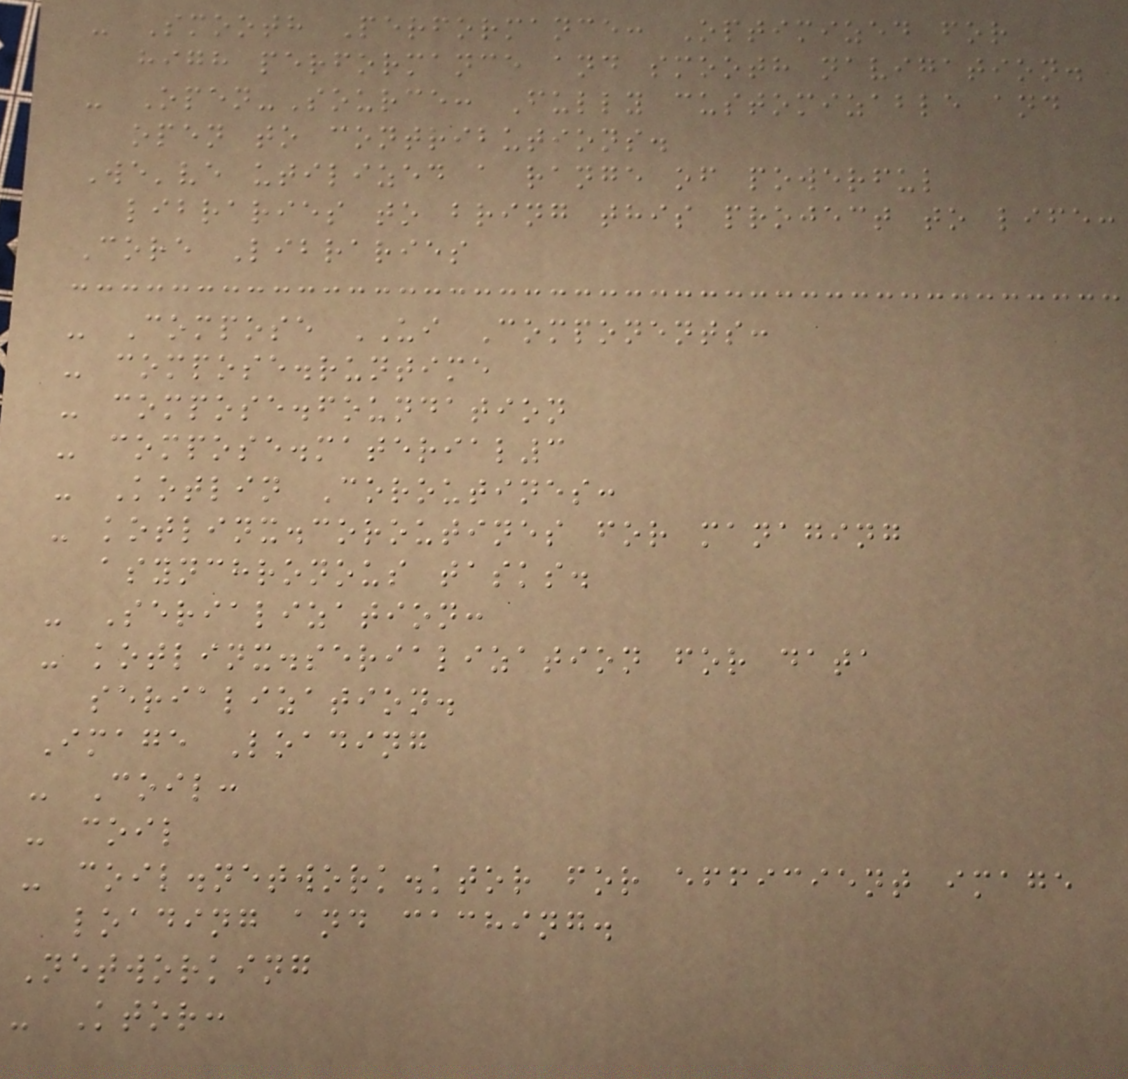- Smooth Performance: Optimized for
high performance and smooth navigation.
- Open-Source: Fully customizable and
open to contributions.
We've utilized a range of powerful
libraries to bring this project to life:
Core Libraries
- Compose UI Components:
- compose.runtime
- compose.foundation
- compose.material3
- Kotlin Coroutines:
- kotlinx.coroutines for managing
asynchronous tasks.
- Serialization:
- kotlinx.serialization for data
serialization.
Image Loading
- Coil:
- coil
- coil.network.ktor for efficient image
loading and caching.
Networking
- Ktor:
